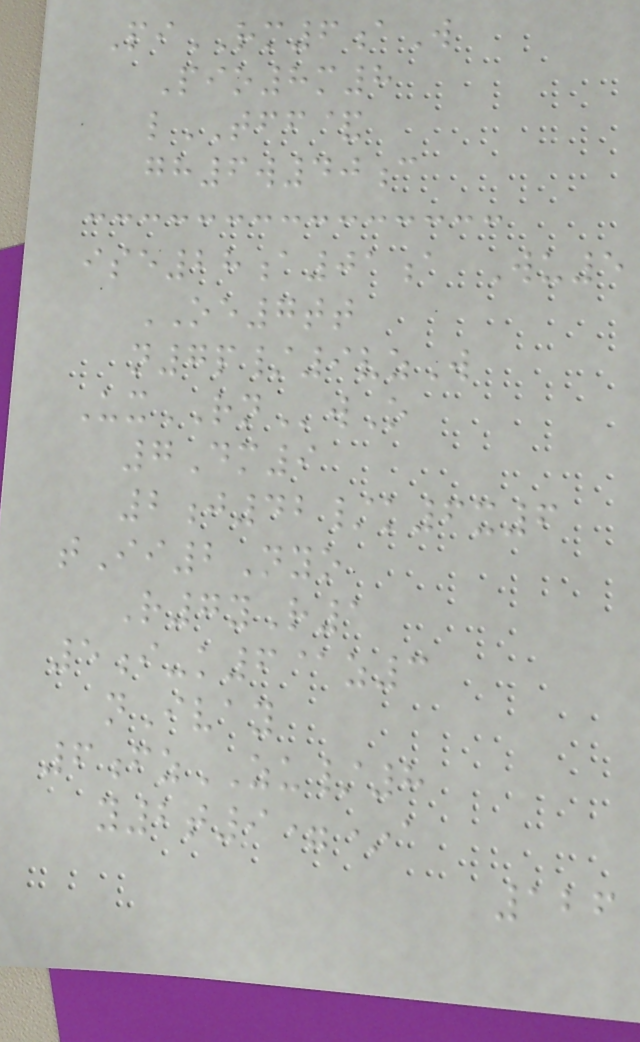PiRM6aW
Pio8m8
lTFF&
gh6w40c
ise28a01a Wu5
OE7tt
n7p/9vzW
UxRNwO
7Dm9
2j42/k6x6
tIi2Nyo
R7yR1
5i-k6@z3
nIvay
6fzZU/8
y2t9=*a
126
